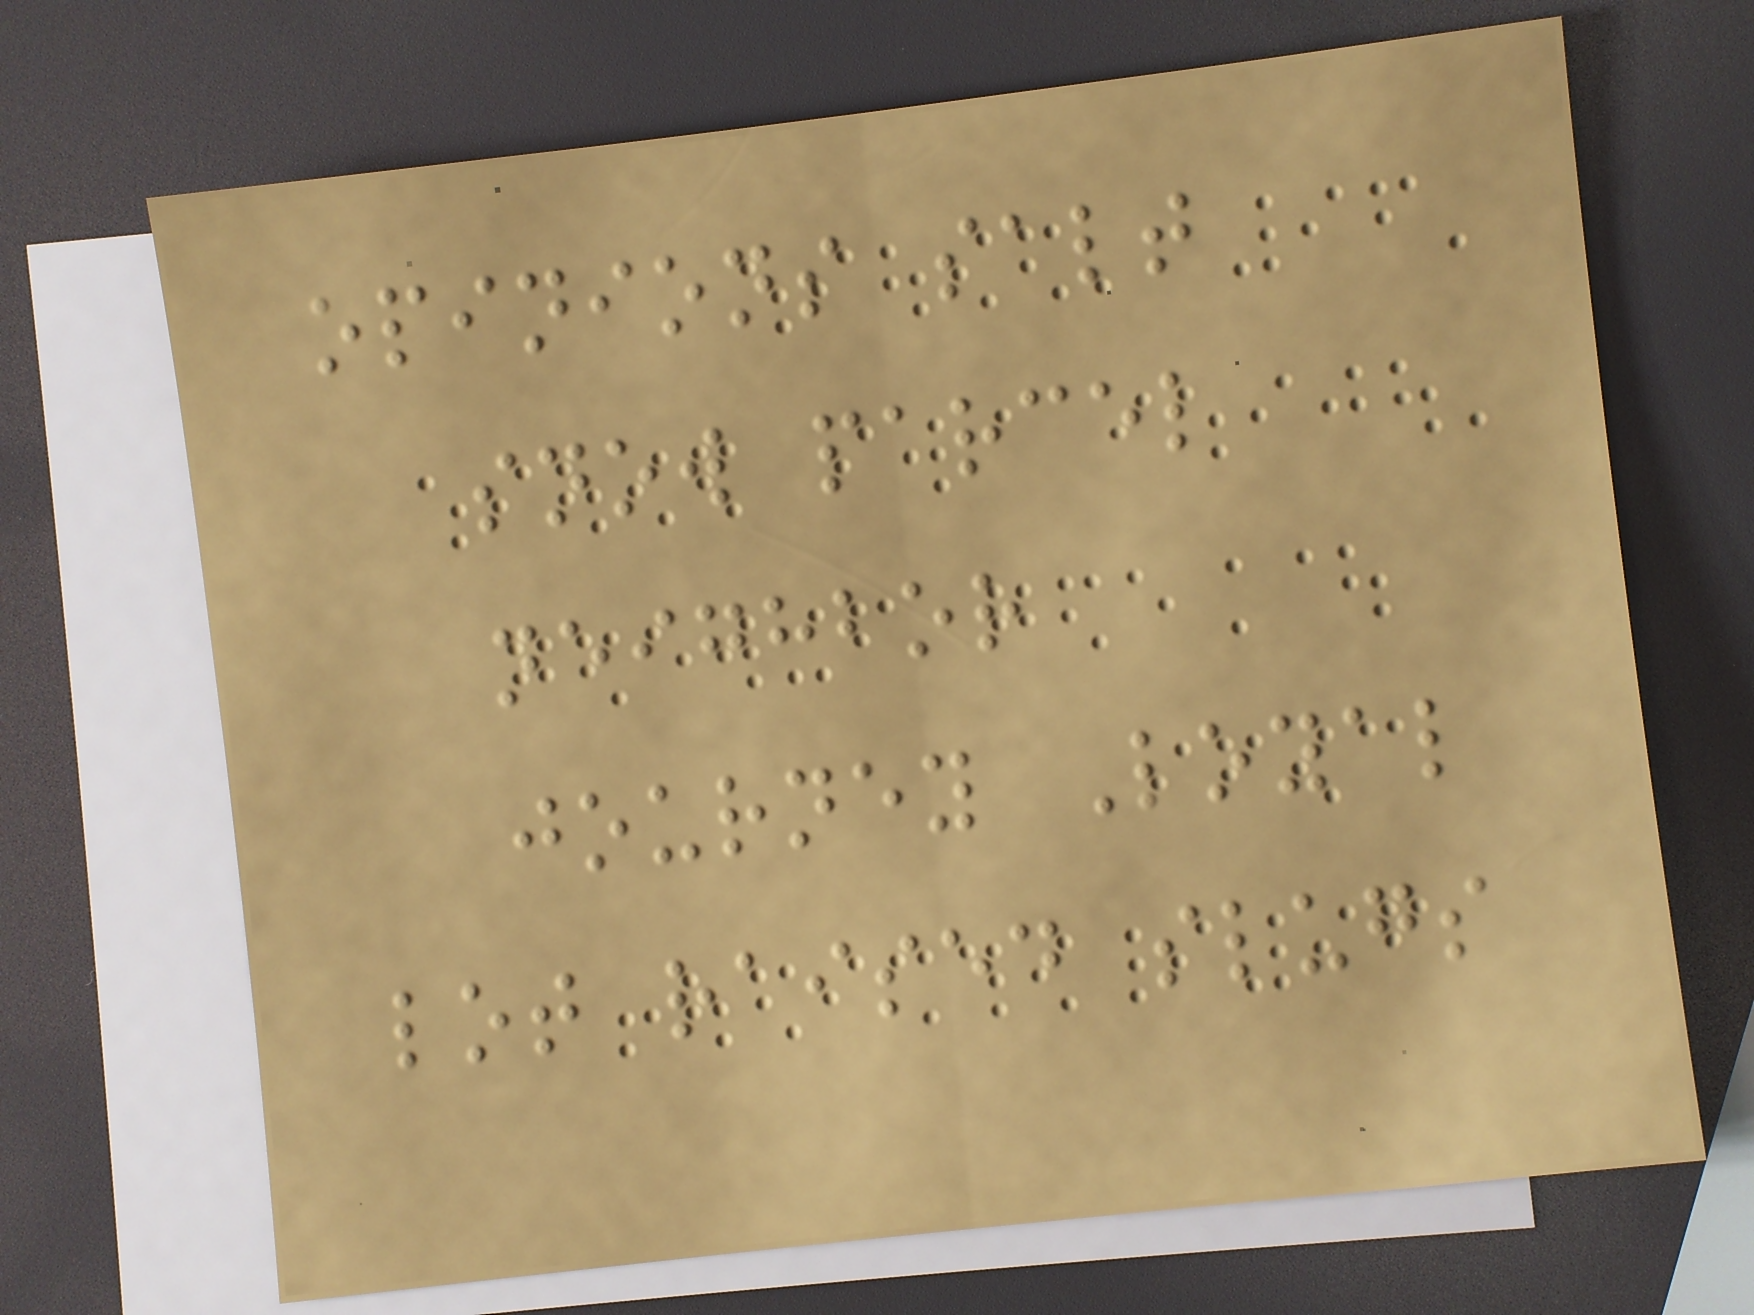opinions salt
snow parcel
neighbor
journey Loyal
lot raised slugs
